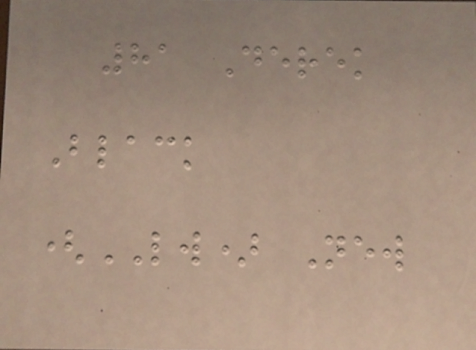81 Derek
Black
(LW) New
